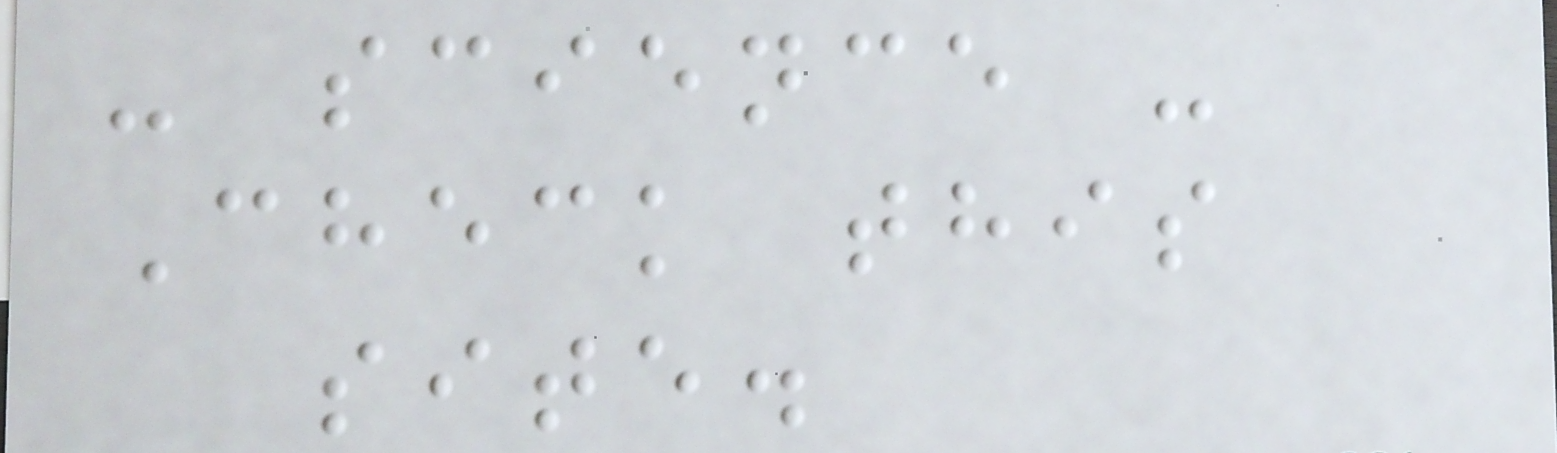- science -
Check this
site.
